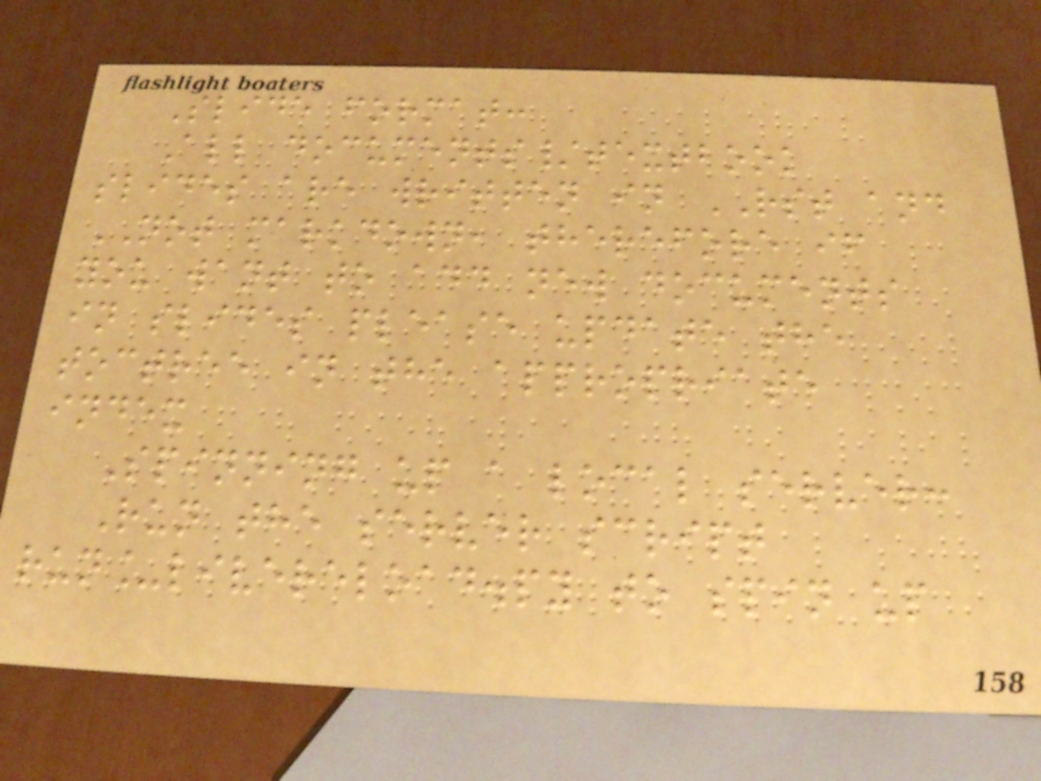Slide format:
All documents/textbook
slides are written in RST and
NOT markdown, therefore if
you want to add new documents
in slides please update the
toctree in the appropriate
index
Spinning up a local server:
Run the server script
run_livereload.py to spin up
